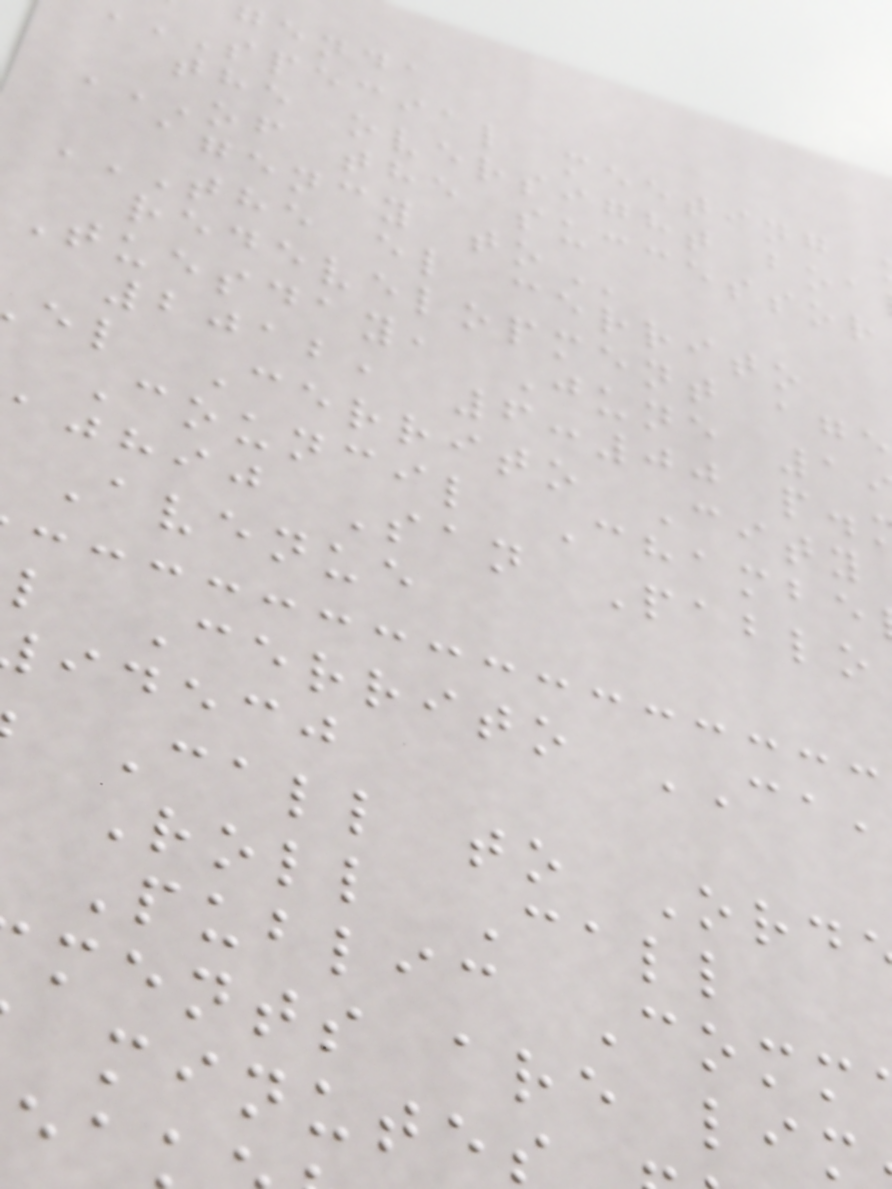genda
SPECIAL meeting
the oversight
OF THE SUCCESSOR
agency
THE EL CERRITO
redevelopment
Tuesday, June 1
2012, 6:00 p.
el Cerrito City
Council Chambe
ajhij San Pablo
Avenue
l Cerrito CA,
idecj
Call to Ord
Roll Call
Public Comm
ments are lim
minute
